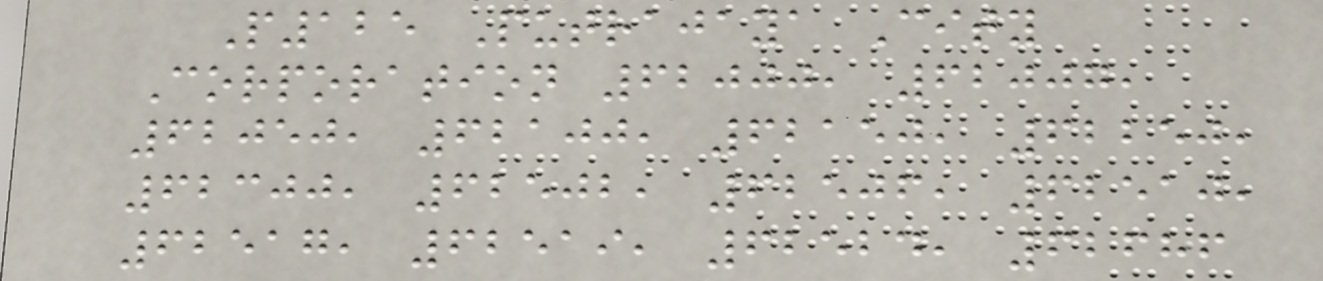P125 Putrajaya City
Corporation 62000, 62007,
62050, 62100, 62150, 62250,
62300, 62502, 62506, 62510,
62517, 62519, 62524, 62686
